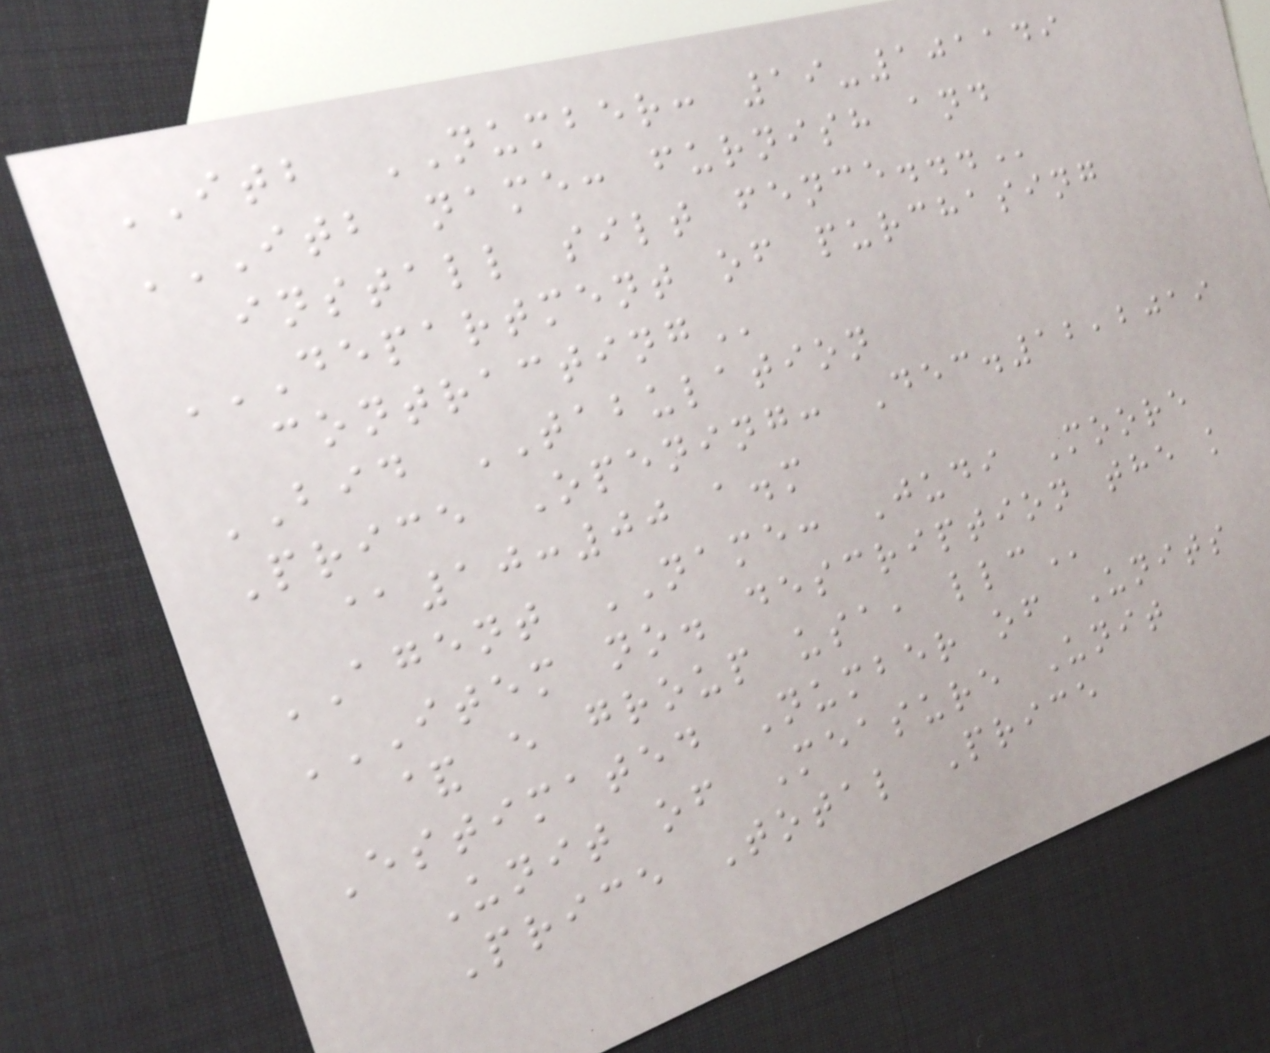ITB NUMBER: 19-101149
ITB NAME: FURNISH AND
INSTALL SILT FENCE...
DEPARTMENT OF PURCHASING
CONTRACTING
BID TABULATION
Price Opening: Dec.12,2019
@10:00 a.m
AGENT NAME: Judi Moore
ITEM NO. DESCRIPTION THE K
& E GROUP USA, LLC
Estimated Number of Units
Unit of Measure Unit
Price Total Price
